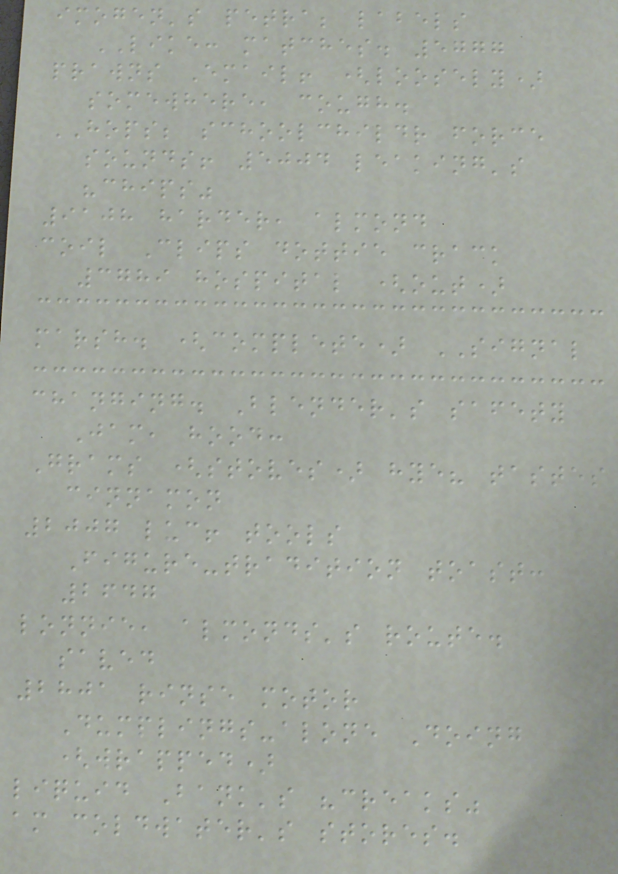imogen's petra; labels
LIKE: matches. 5777
prawns Email! (loosely)
somewhere, cough.
HOPS; schoolchildr force
sounds! 5004 leaking's
"chips"
9108 harder, almond
coil Clips dottie crack
3789 hospital (out)
marsh. (complete) SIGNAL
changing. Blender's safety
Jam, hood:
Grams (stoves) hye? tastes
cinnamon
2007 luc! tools
Figure-tradition toast:
2647
lonnie, almonds's route.
saved
2801 rinse motor
Dumplings-alone Doing
(wrapped)
liquid Bank's "creaks"
am coldwater's stores.
